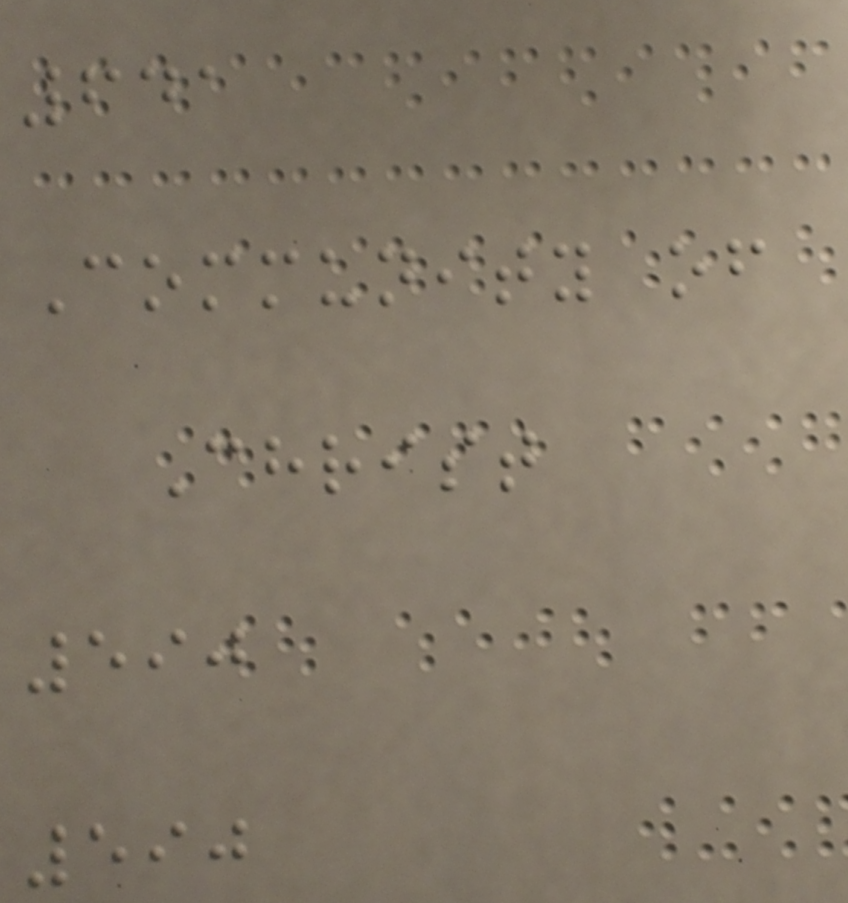641
Community of
Christ
590
590
